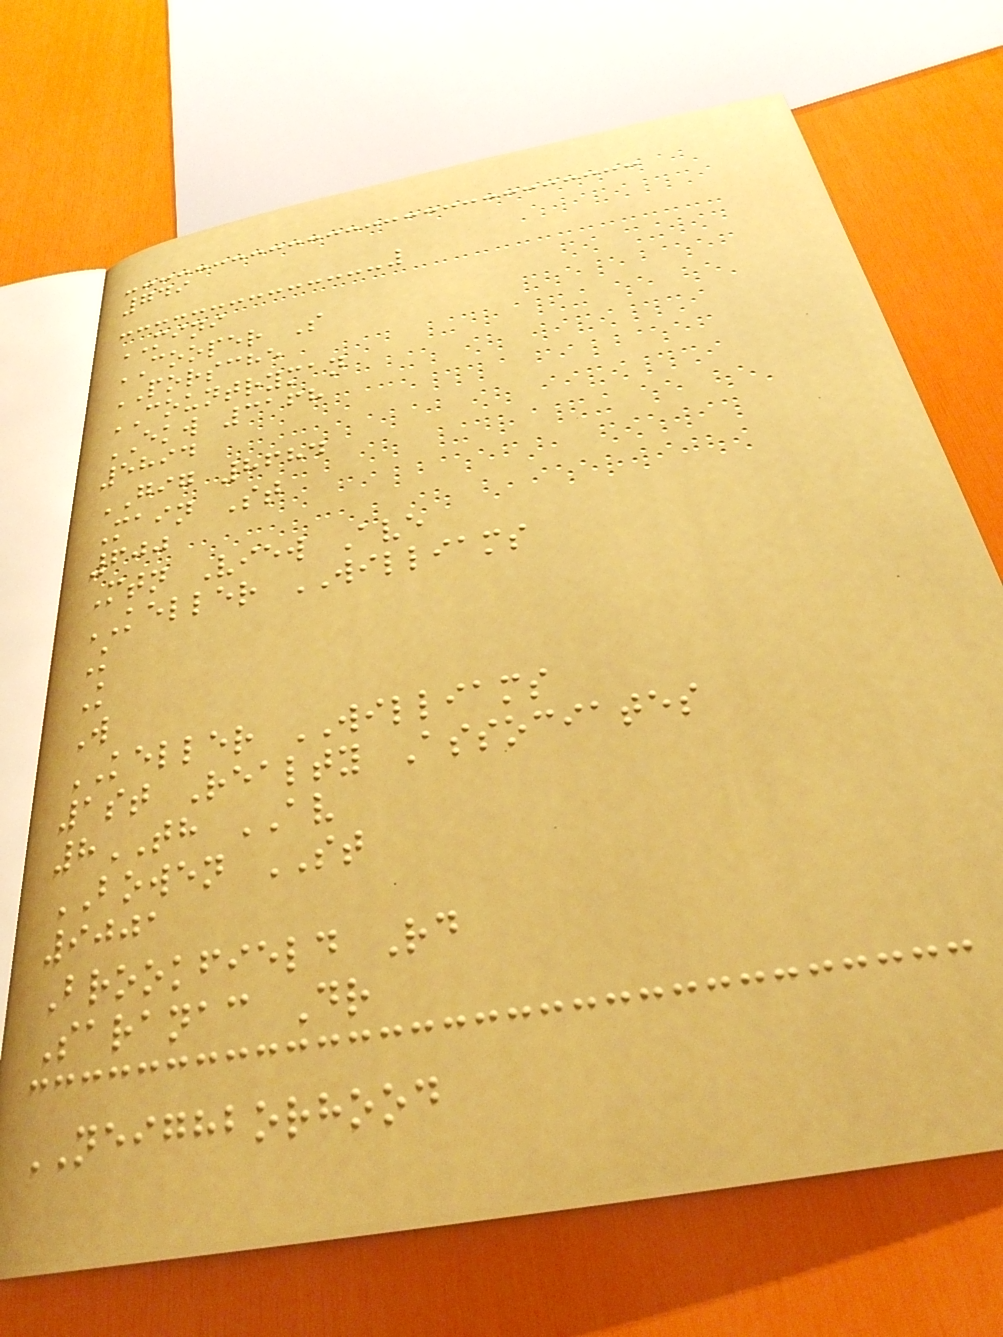749
MINI
COOPER S
PORSCHE
COUNTRYMAN
EKW 3168
5894
GIG 8684
Main St
600
Mtn View Ave
KELLER WILLIAMS
K
K
W
KELLER WILLIAMS
1st Realty Associates
8TH AV
BOWEN ST
9001
Brookfield Rd
Saranac Dr
NEIGHBORHOOD
